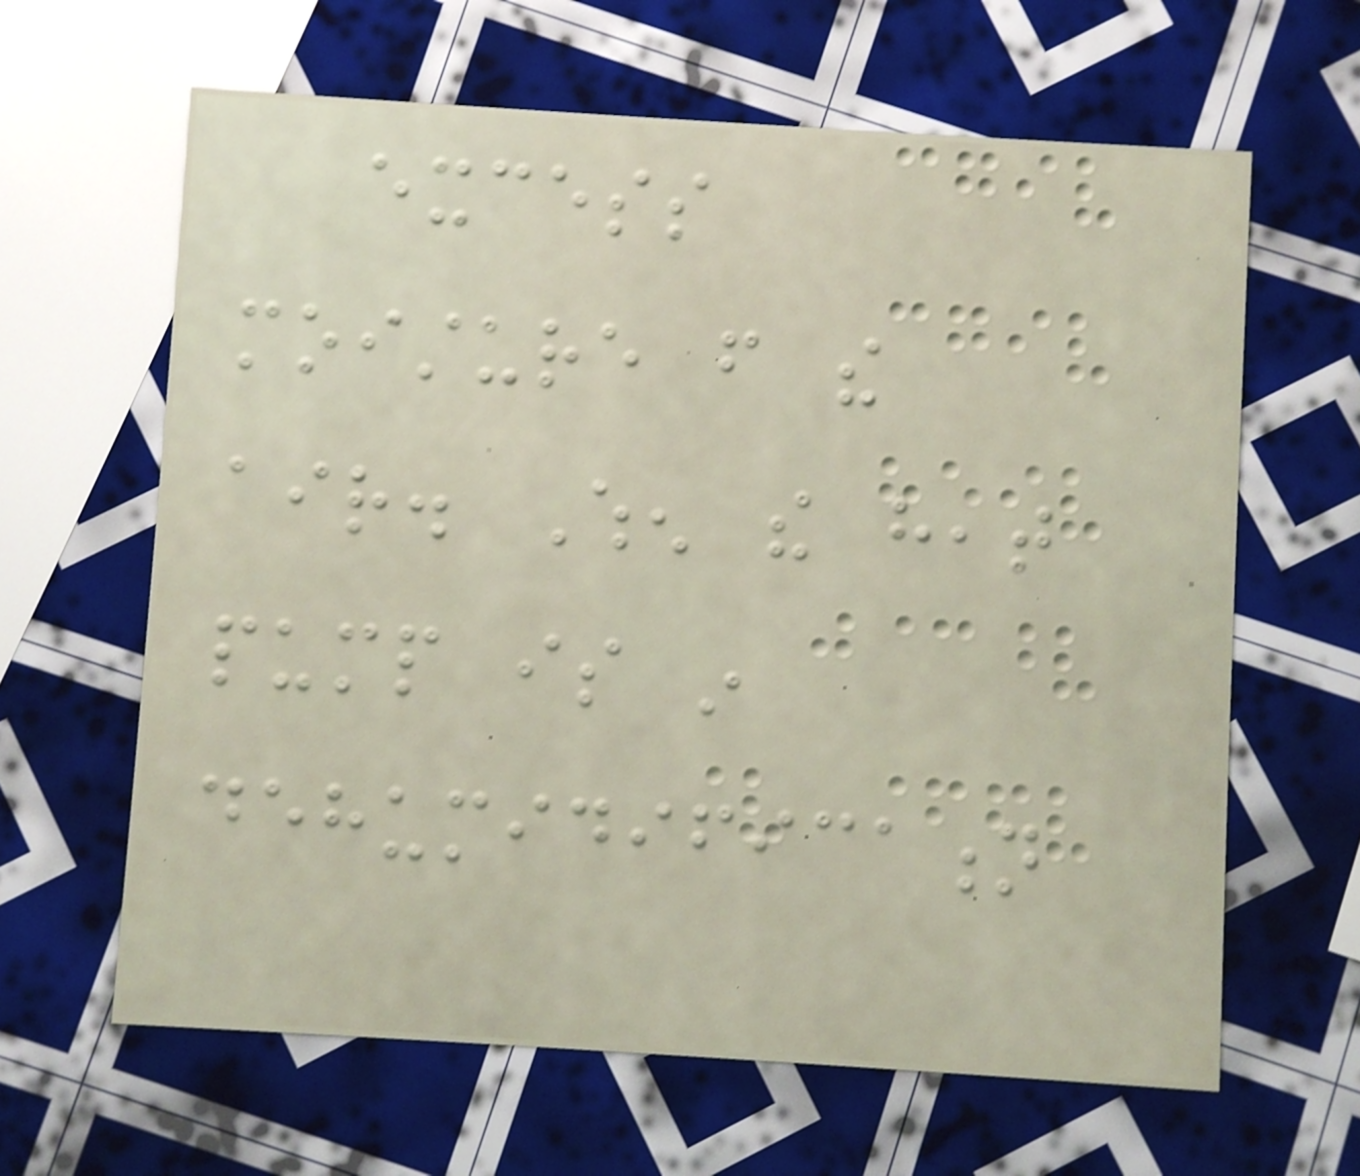excess
moisture from the
air. When the heat
pump is in
dehumidification
